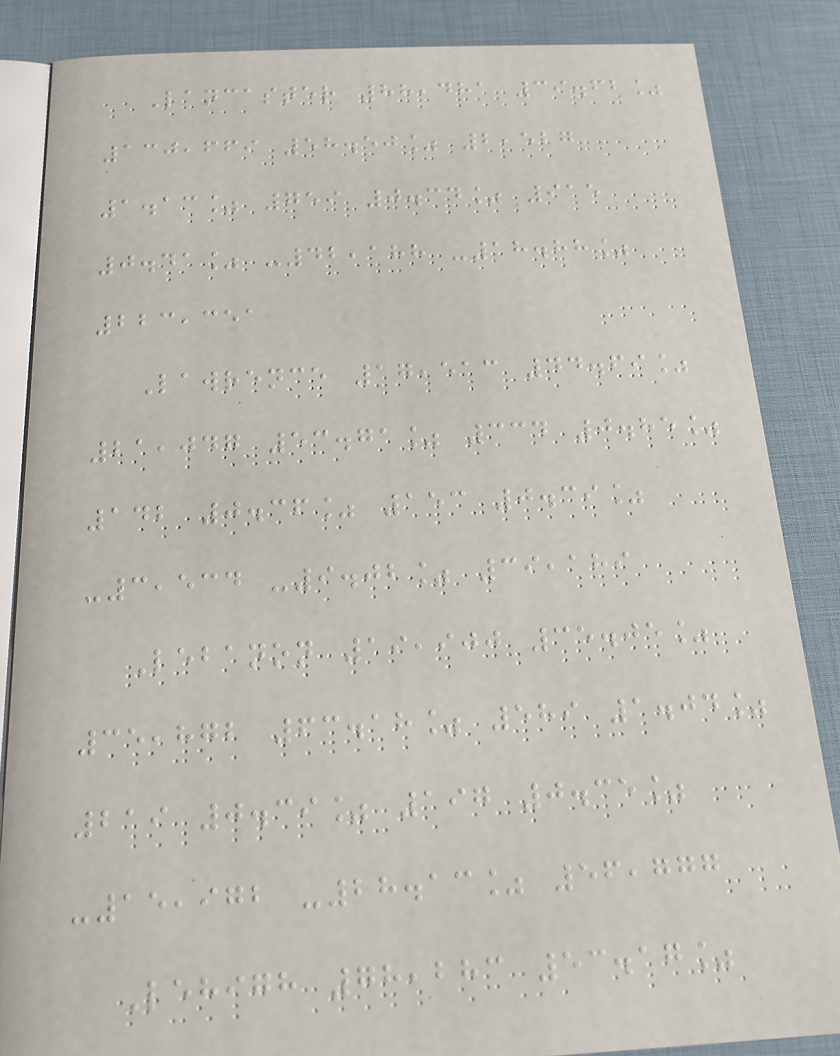Lancaster 88,481 39.62%
130,669 58.50% 2,527
1.13% 759 0.34% 915
0.41% -42,188 -18.88%
223,351
Lawrence 17,513 44.69%
21,047 53.71% 334 0.85%
142 0.36% 153 0.39%
-3,534 -9.02% 39,189
Lebanon 19,900 35.05%
35,872 63.18% 589 1.04%
219 0.39% 197 0.35%
-15,972 -28.13% 56,777
Lehigh 78,283 53.17%
